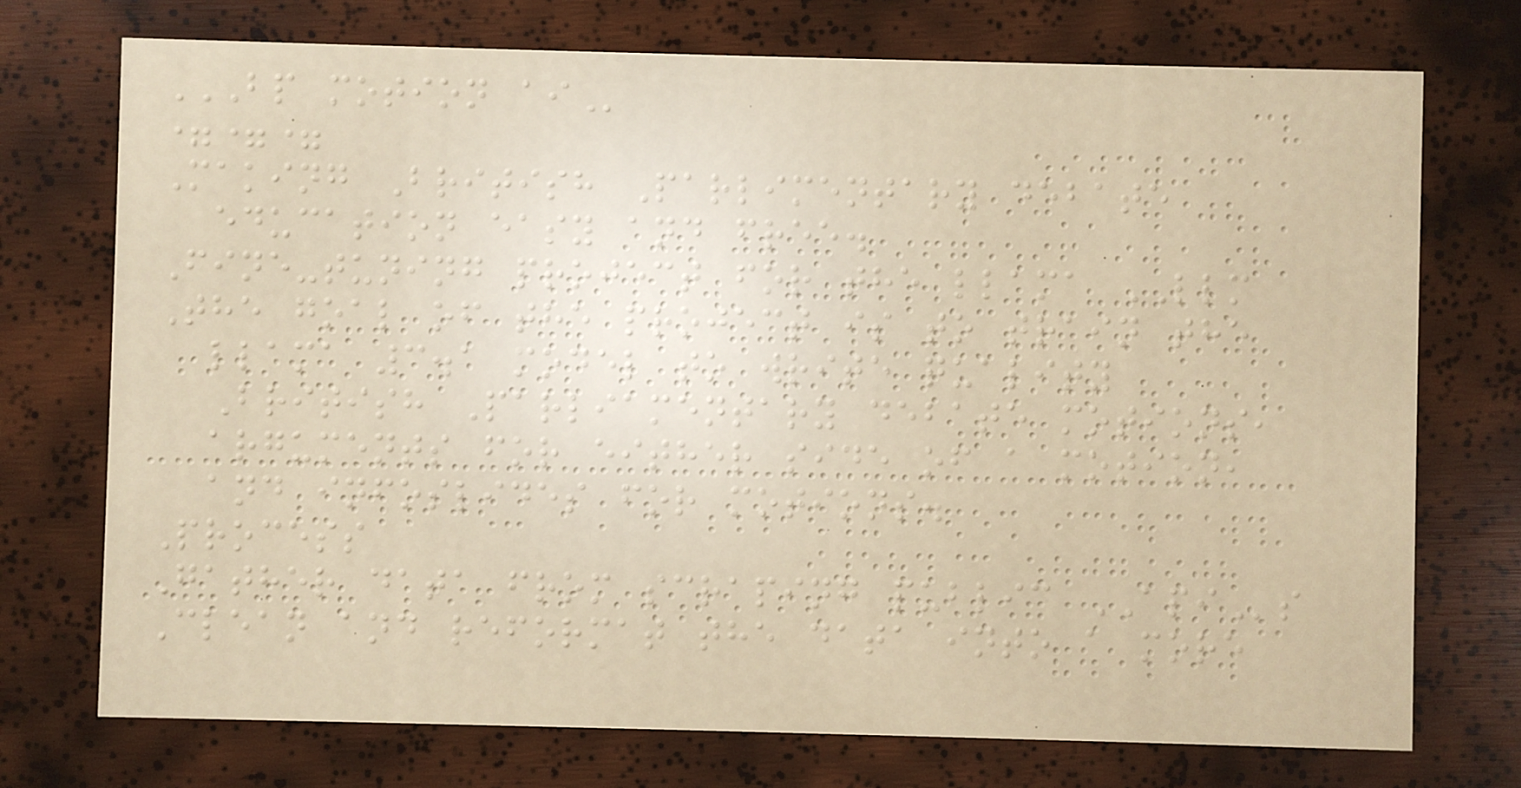BP MOTION AI
===
Making British Parlimentary debate
education easy and free.
Fine-tuning project for the llama LLM
The goal of the project is to train the
llama 3.1 model to write quality
British Parliamentary debate motions,
arguments for either side of a motion,
and infoslides for motions.
Process
Gather data from scraping public APIs
Clean and reformat the data into a more
